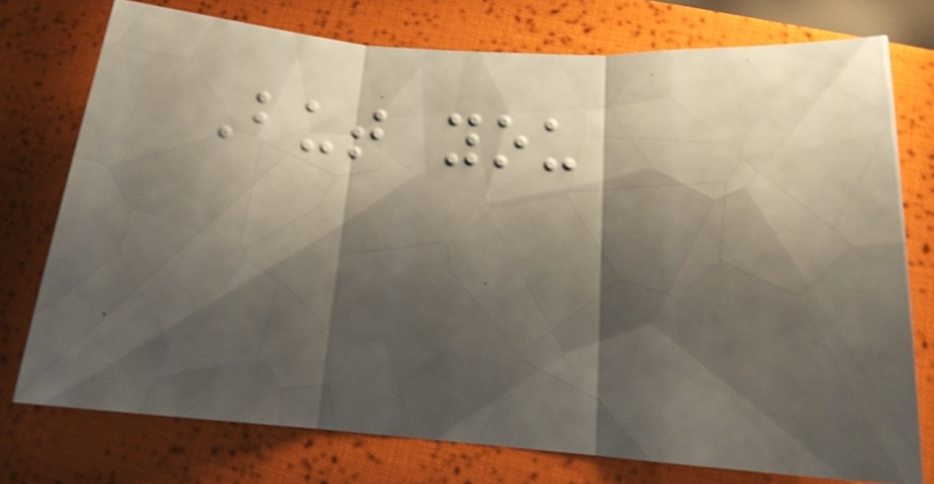But you
